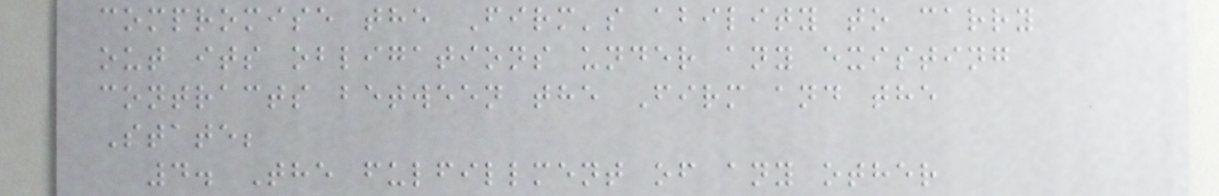compromise the Firm's ability to carry
out its obligations under any existing
contracts between the Firm and the
State;
4. The fulfillment of any other
